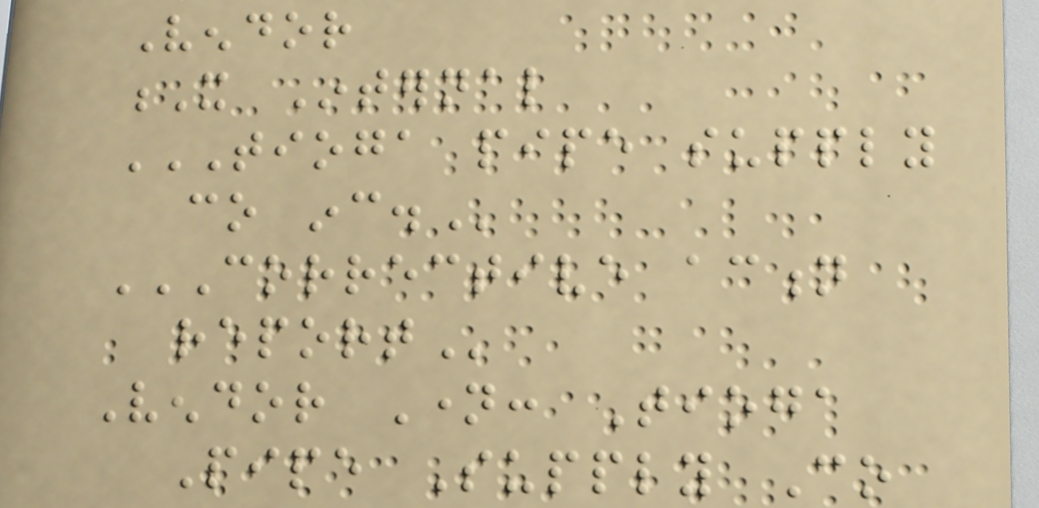Vendor
X Internal
TIOGA PIPE SUPPLY
CO INC.
CORRECTIVE ACTION
REPORT
Vendor Name: Tioga
Pipe Supply Co
